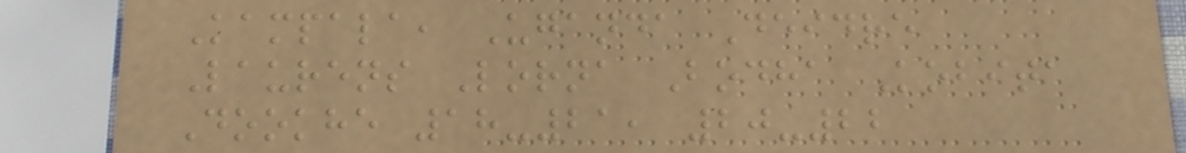Kampala, Uganda Deidre
Laurens Lorna Bodha Kobita
Dookhe 18-21, 20-22
